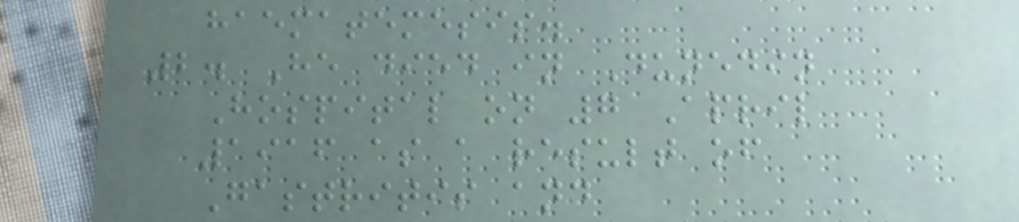haematemesis.
2. He died in Dunedin
Hospital on 7 April
1916 as a result of
Gastritis and
